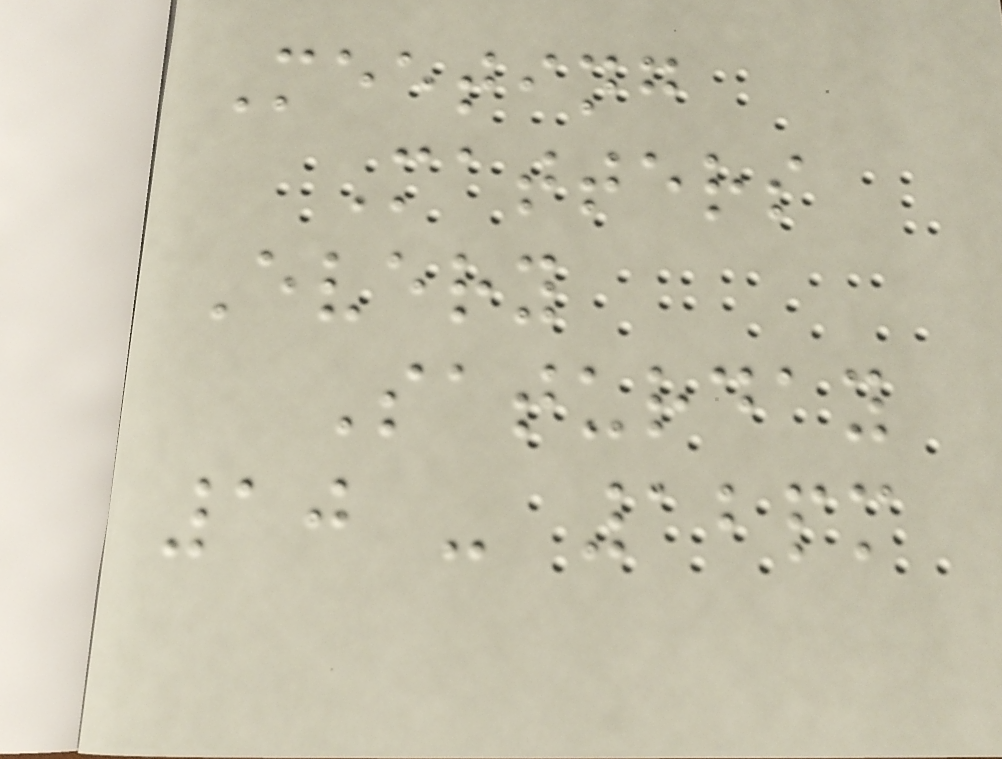Meeting
Matters
Every
Saturday
10 - 12pm
